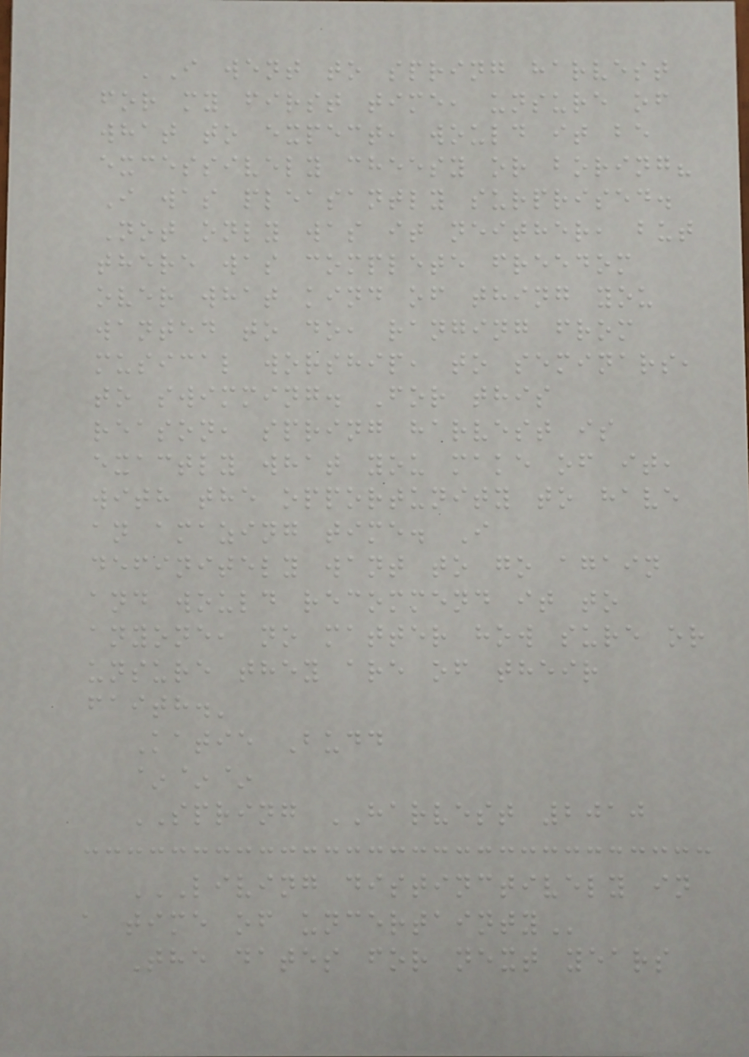'I went to spring harvest
for my first time, unsure of
what to expect, would it be
excessively cheesy or boring?
I was pleasantly surprised.
Not only was it neither, but
there was complete freedom
over what kind of thing you
wanted to do, ranging from
musical worship, to seminars,
to swimming. For this
reason, spring harvest is
exactly what you make of it,
with the opportunity to have
an amazing time. I
definitely want to go again
and would recommend it to
anyone, no matter how sure or
unsure they are of their
faith.'
Katie Budd
~~~
SPRING HARVEST 2010
LIVING DISTINCTIVELY IN
A TIME OF UNCERTAINTY
The dates for next years
